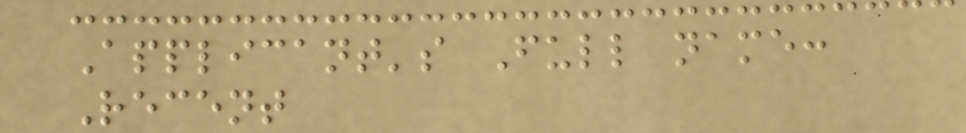Applicant's Full name:
Recent
